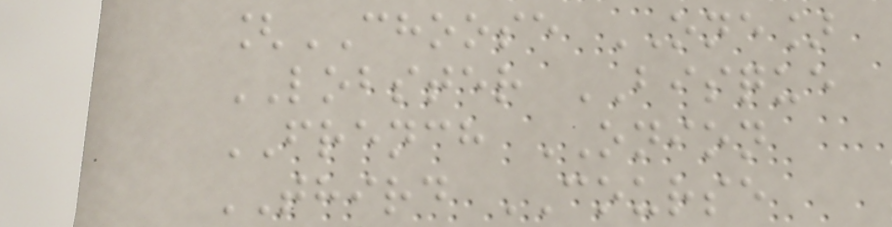[CHOOSE ONE]
LOBSTER BISQUE
FRENCH ONION
THIRD COURSE
